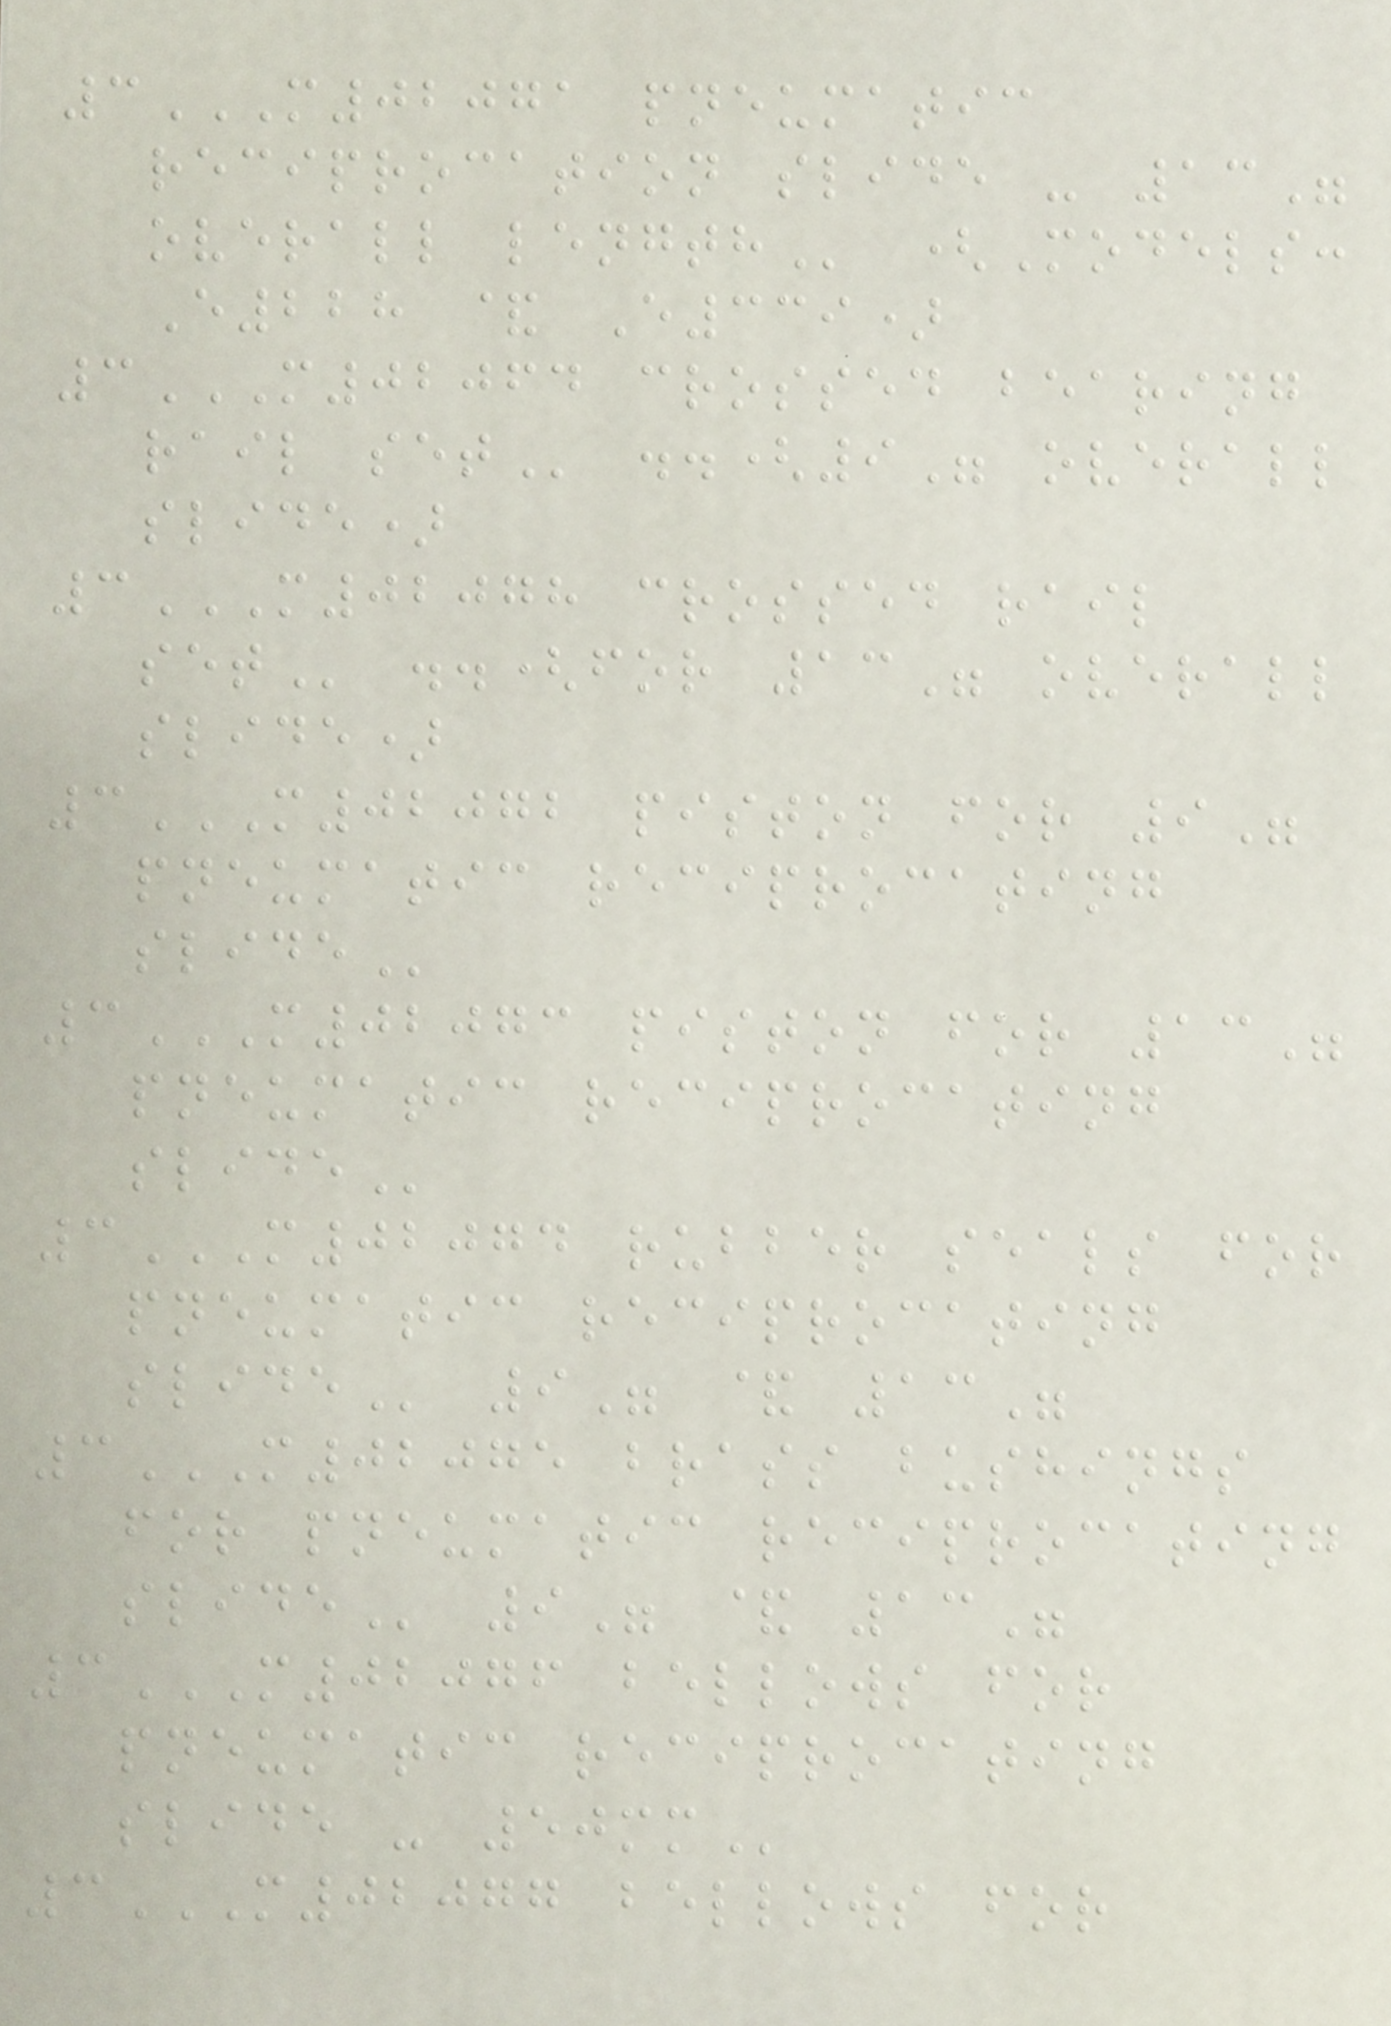3M02071 PNEUMATIC
RECIPROCATION SLIDE - 13"
OVERALL LENGTH (Models:
E228 & E339)
3M02064 CROSSED BEARING
RAIL SET ..(9" overall
slide)
3M02078 CROSSED RAIL
SET ..(for 13" overall
slide)
3M02072 PISTON FOR 9"
PNEUMATIC RECIPROCATING
SLIDE
3M02073 PISTON FOR 13"
PNEUMATIC RECIPROCATING
SLIDE
3M02074 RUBBER SEALS FOR
PNEUMATIC RECIPROCATING
SLIDE 9" & 13"
3M02075 BRASS BUSHINGS
FOR PNEUMATIC RECIPROCATING
SLIDE 9" & 13"
3M02076 BELLOWS FOR
PNEUMATIC RECIPROCATING
SLIDE - 50MM
3M02077 BELLOWS FOR
